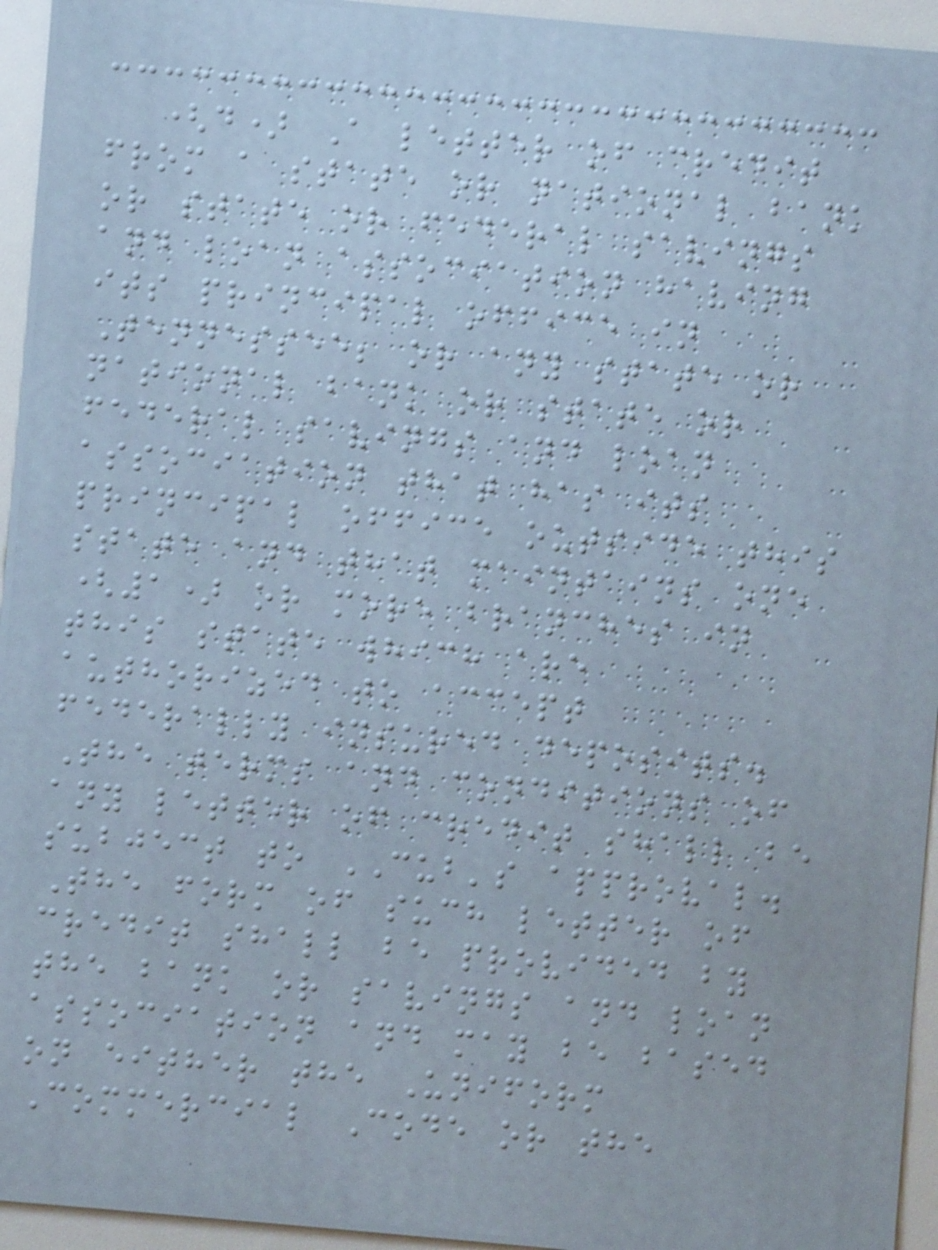(d) A letter of credit
from a state or national bank
or state or federal savings
and loan association having
its principal office in
Tennessee; or any state or
national bank or state or
federal savings and loan
association that has its
principal office outside this
state and that maintains one
(1) or more branches in
this state which are
authorized to accept
federally insured deposits.
The terms and conditions of
any letter of credit shall be
subject to CUB's approval.
The form of such letter of
credit shall be provided by
the bank or savings and loan
association and may be based
on either the Uniform
Commercial Code or the
